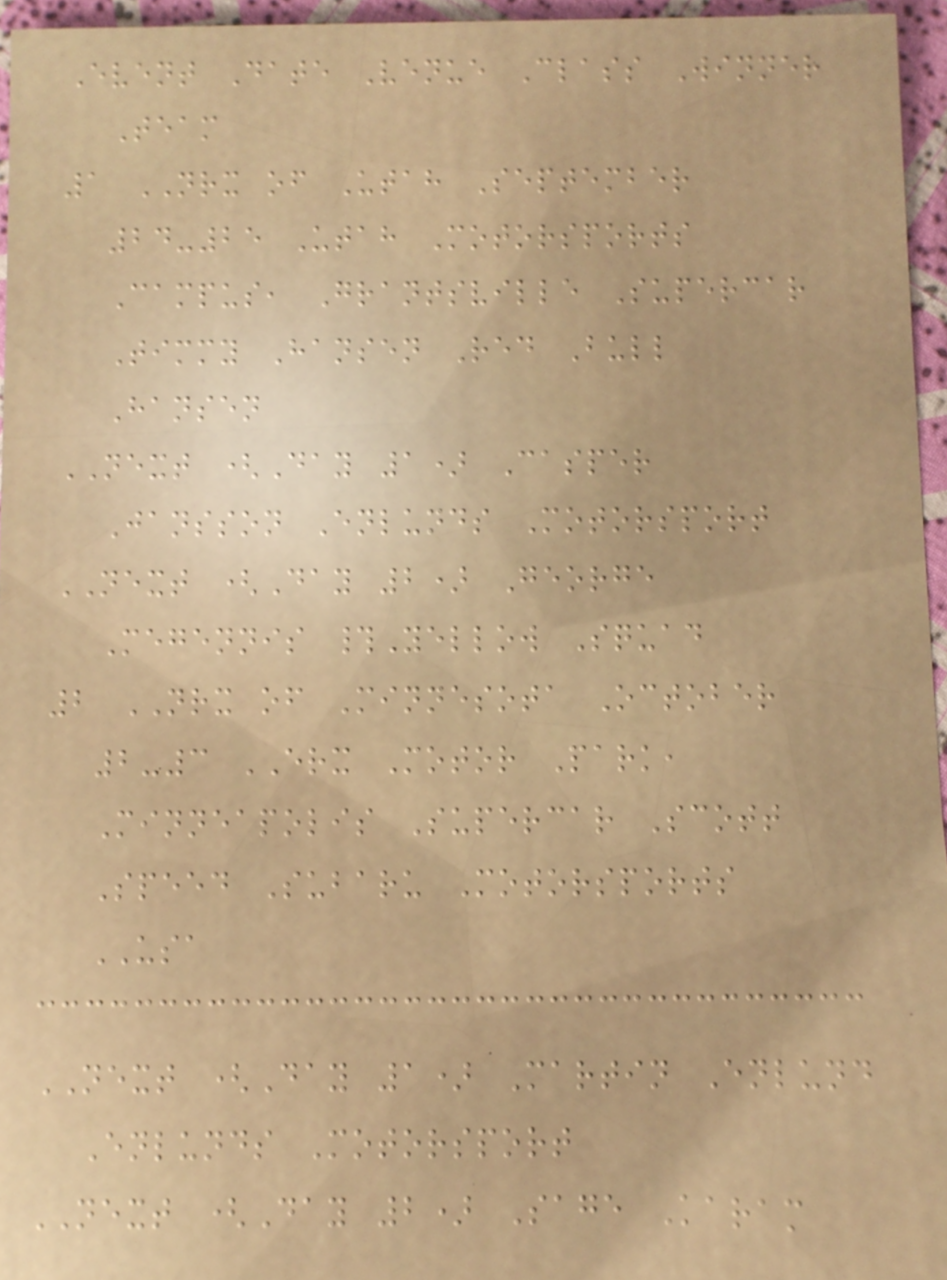Event Date Venue Class Winner
Team
1 NRX of Utah September
24-25 Utah Motorsports
Campus, Grantsville Supercar
Timmy Hansen Red Bull
Hansen
NEXT (Day 1) Casper
Jansson Enlunds Motorsport
NEXT (Day 2) George
Megennis #Yellow Squad
2 NRX of Minnesota October
2-3 ERX Motor Park,
Minneapolis Supercar Scott
Speed Subaru Motorsports
USA
NEXT (Day 1) Martin Enlund
Enlunds Motorsport
NEXT (Day 2) Sage Karam
